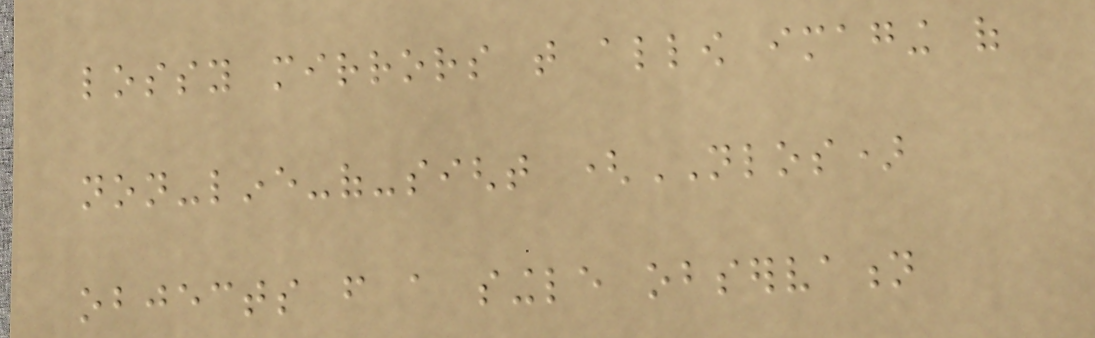lossy mirrors that allow imaging of
non-line-of-sight (NLOS)
objects from a single observation
